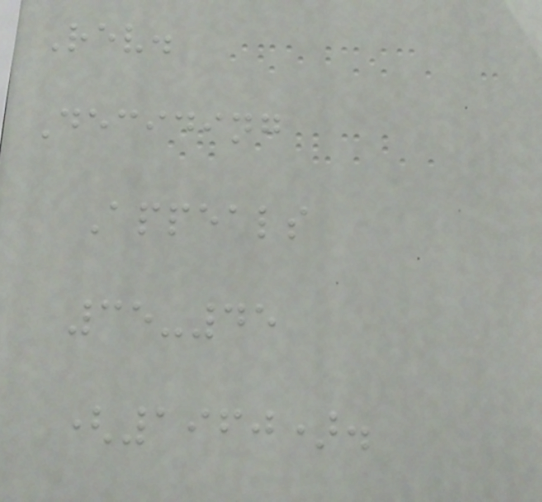Rev.
Deciding
Appeals
35-45
(1960).
